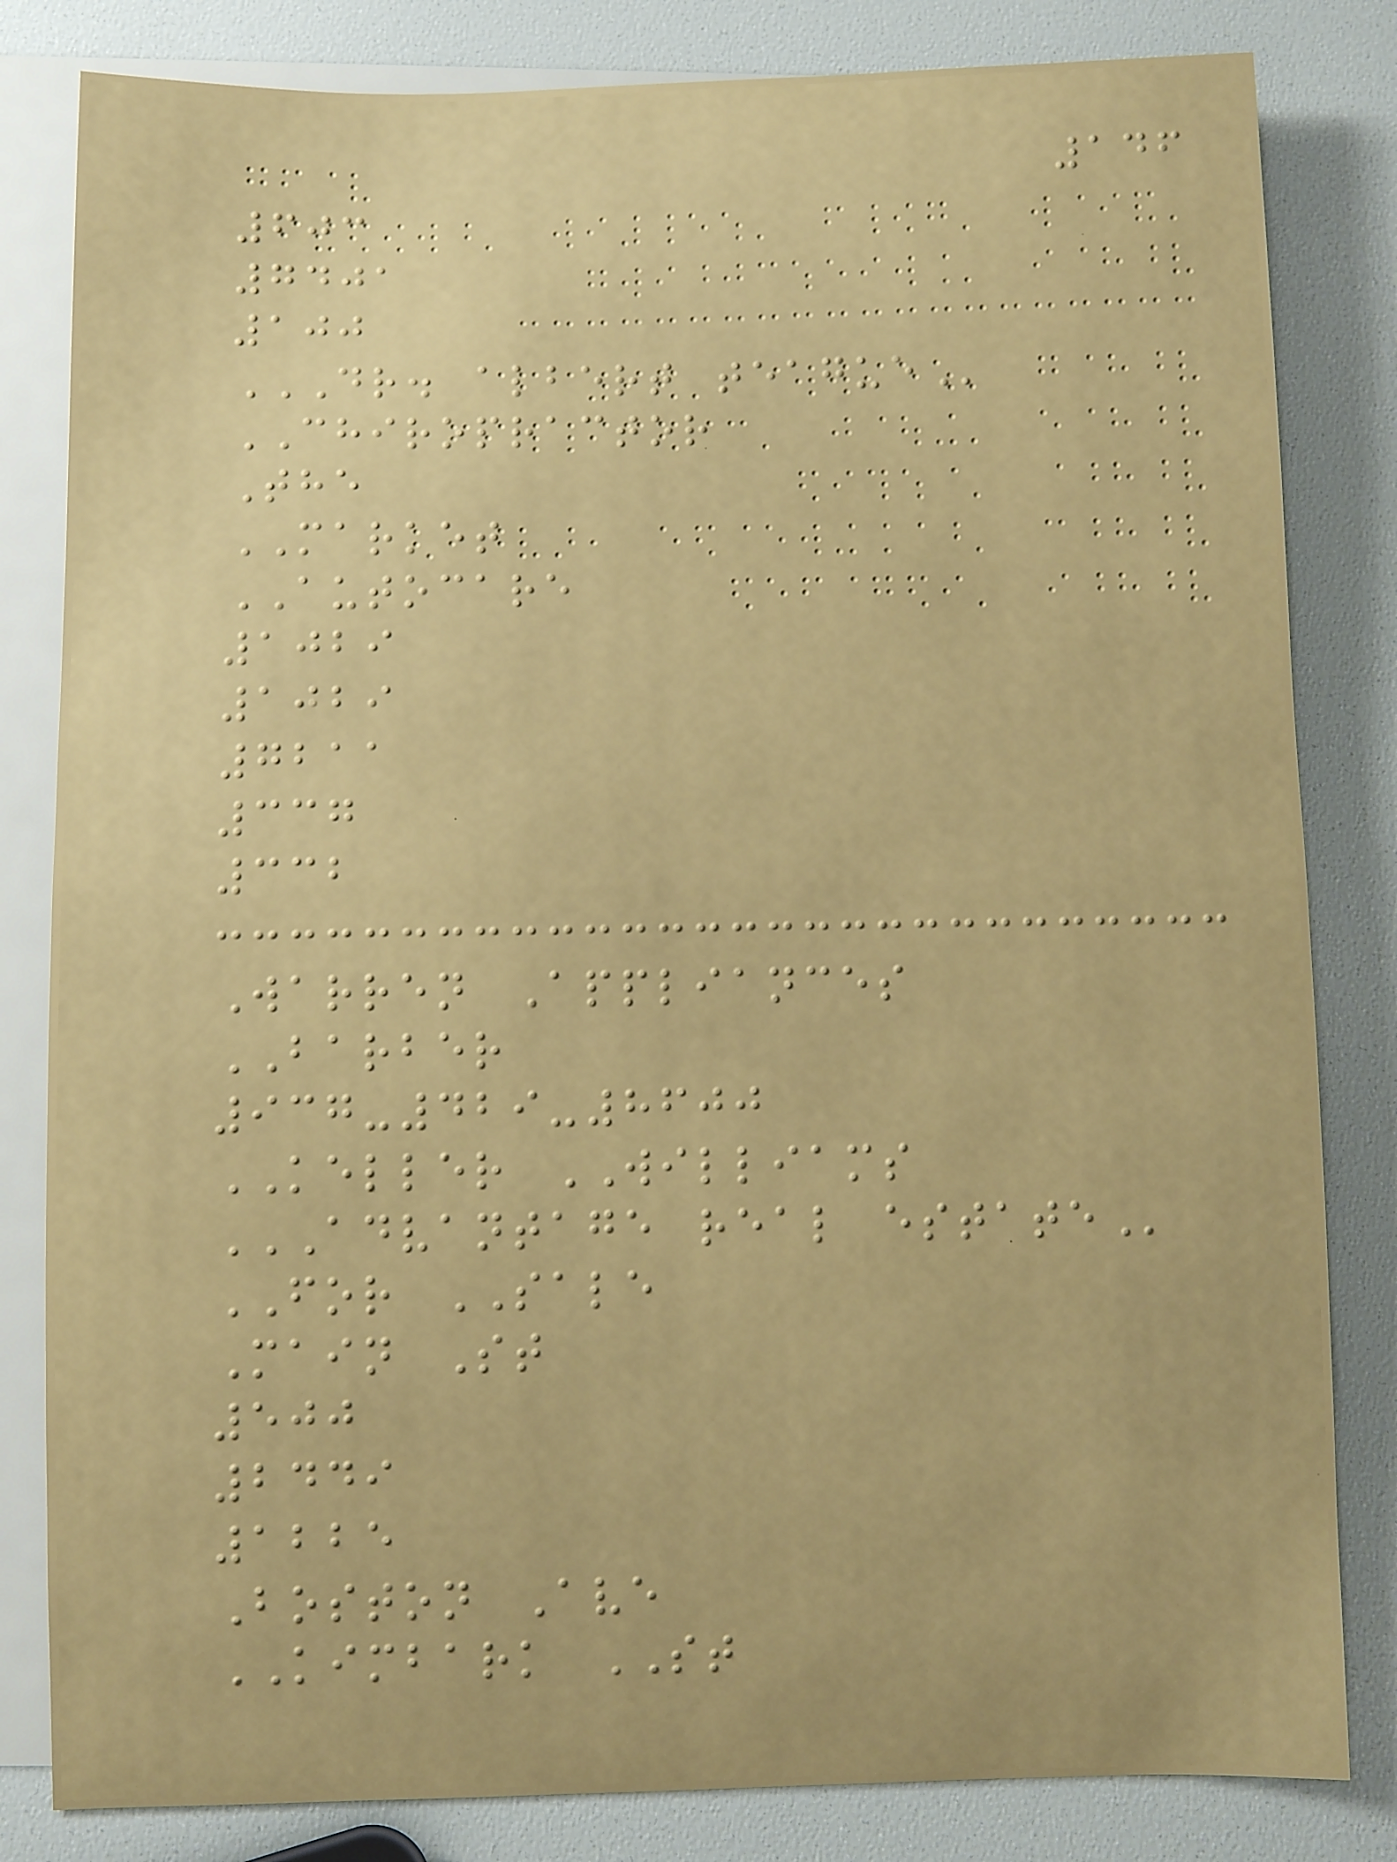146
603
7401
100
DR. ALBERT TEAGUE
CHIROPRACTOR
The
MARKET
AUTOCARE
1029
1029
7211
337
332
Warren Appliances
BARBER
937-429-8600
KELLER WILLIAMS
ADVANTAGE REAL ESTATE
FOR SALE
Main St
500
2449
1225
Boston Ave
KIMBARK ST
